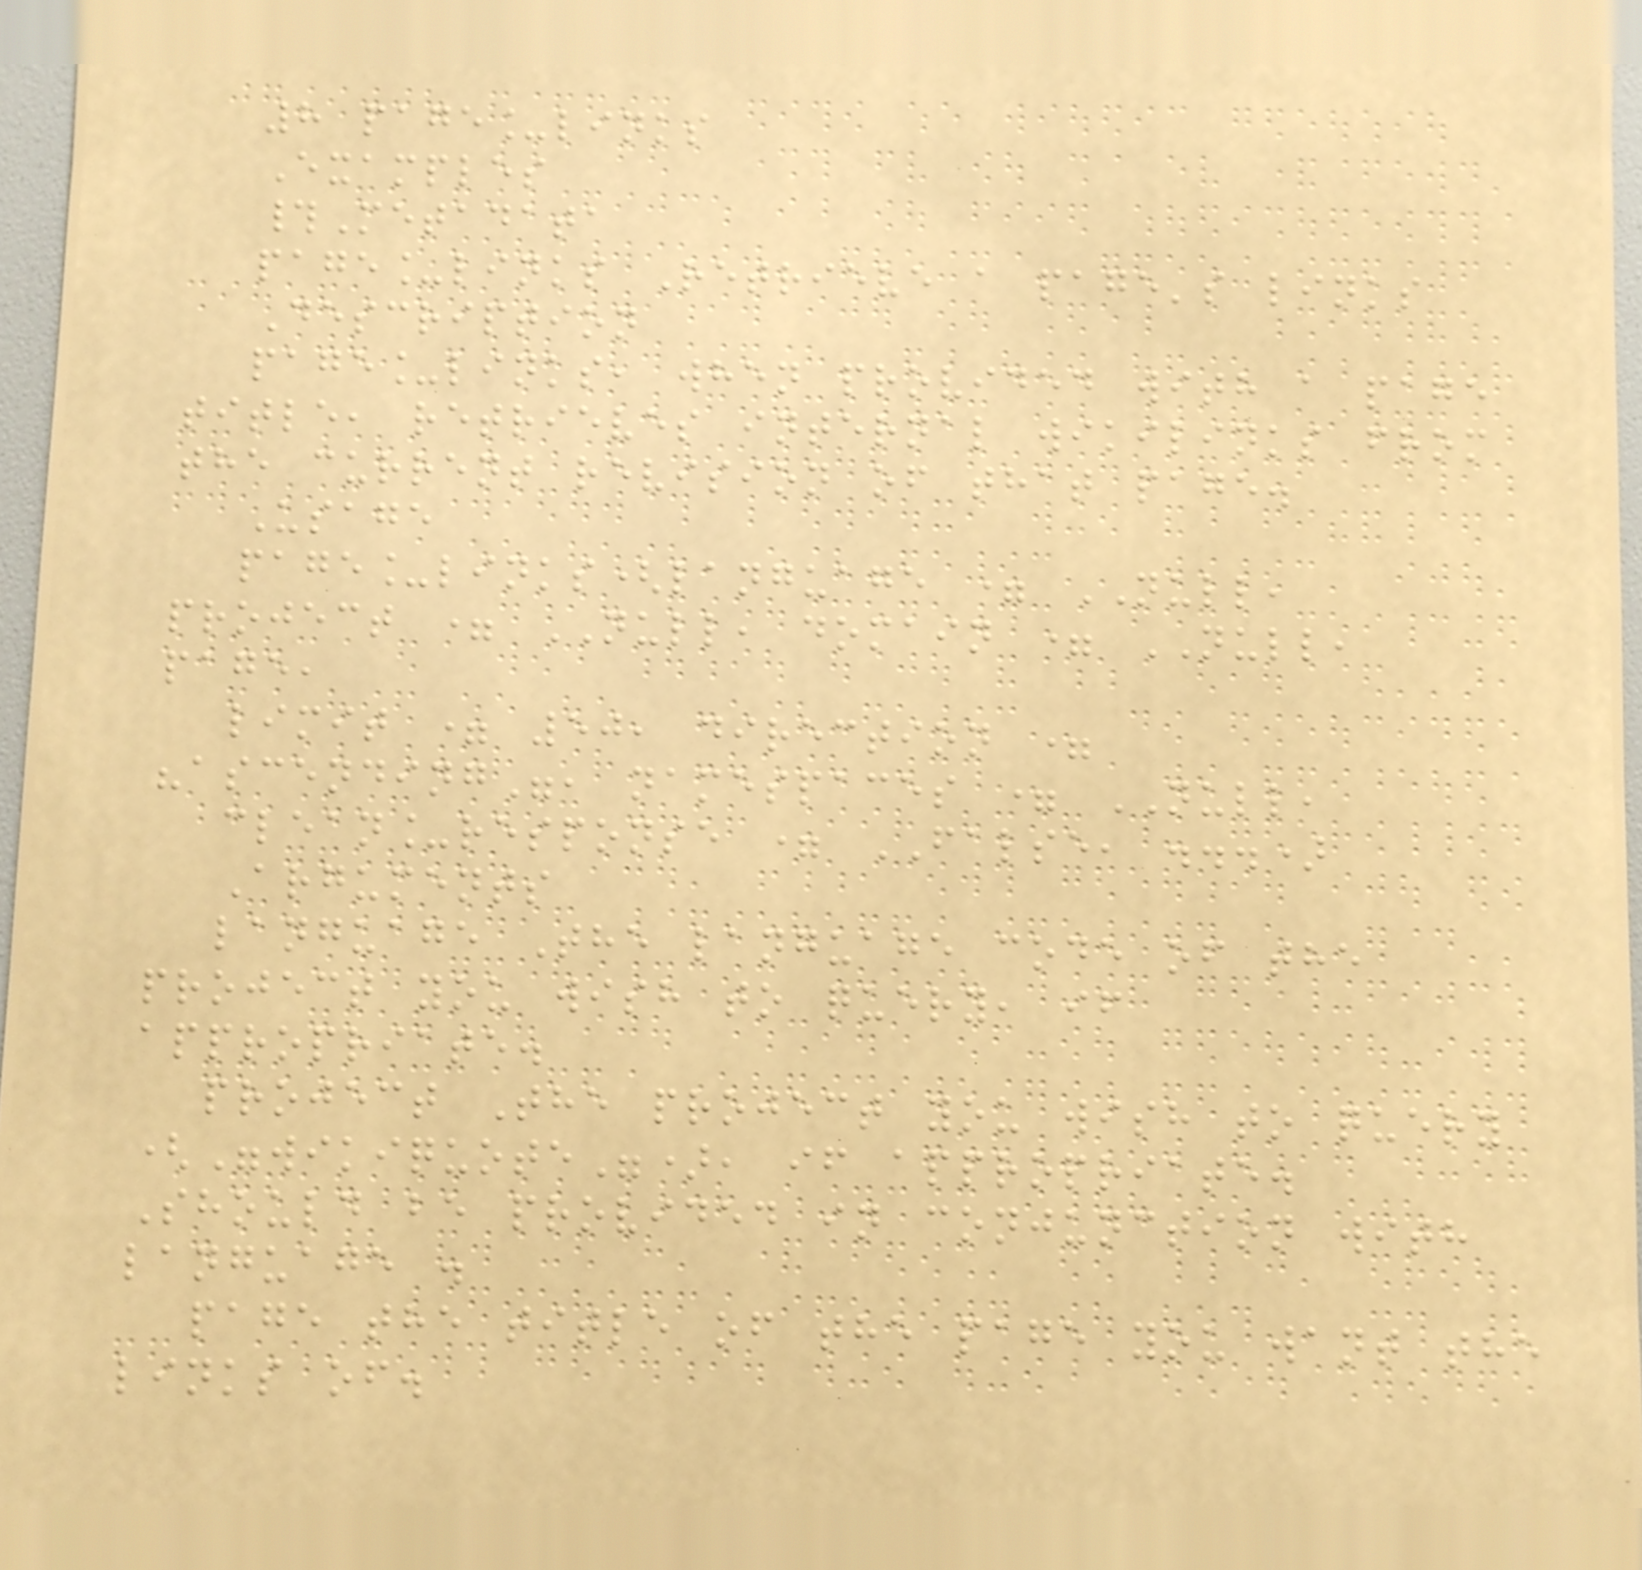8 page_links
Examples
#Metadata
page_links Retrieve a page's links
Description
page_links, when provided with a page
title, retrieves internal wikilinks from
the current revision of that page.
Usage
page_links(language = NULL,
project = NULL, domain = NULL,
page,
limit = 50, direction =
"ascending", namespaces = NULL,
clean_response = FALSE, ...)
Arguments
language The language code of the
project you wish to query, if
appropriate.
project The project you wish to query
("wikiquote"), if appropriate.
Should be provided in conjunction with
language .
page the title of the page you want the
links of.
